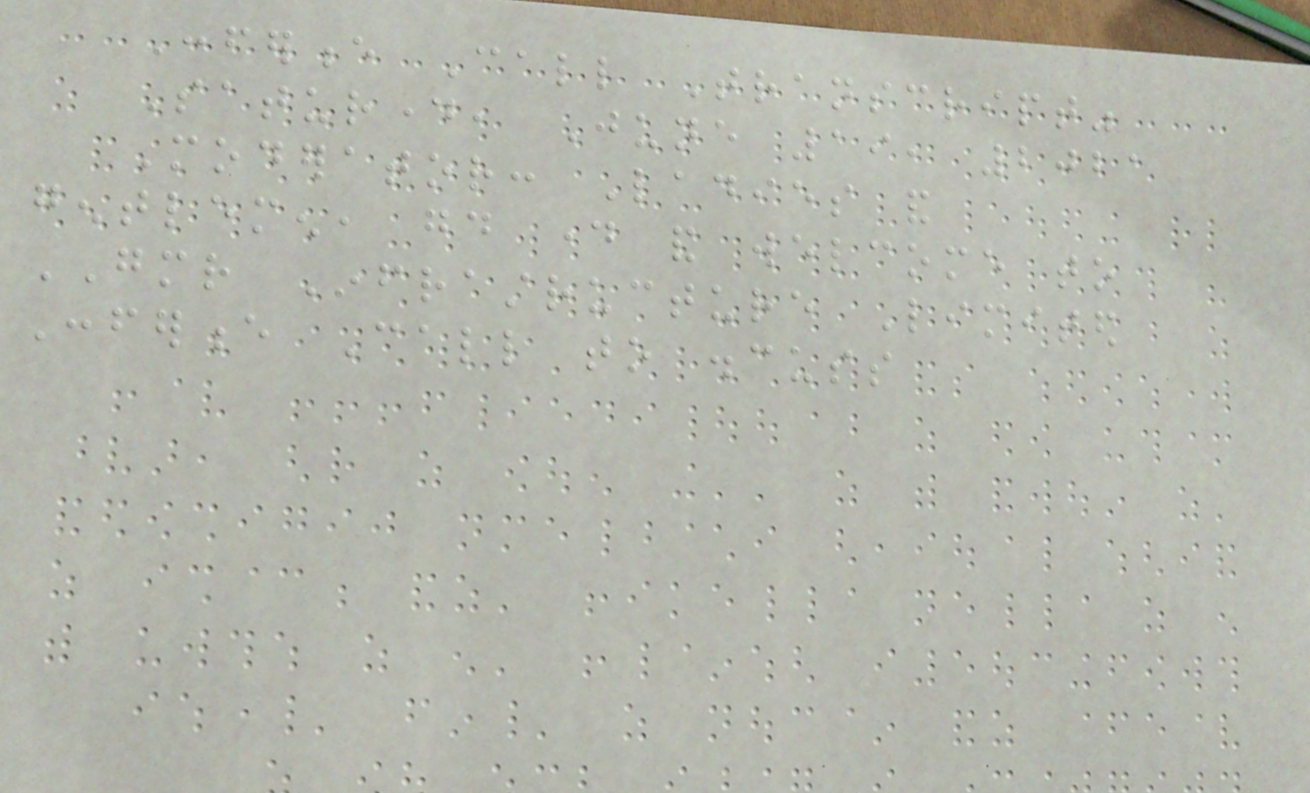Conference Call Transcript"
Saturday, June 19, 2021
Moderator: Ladies and
gentlemen, good day and welcome to
GMR Infrastructure Limited
Conference Call to discuss
